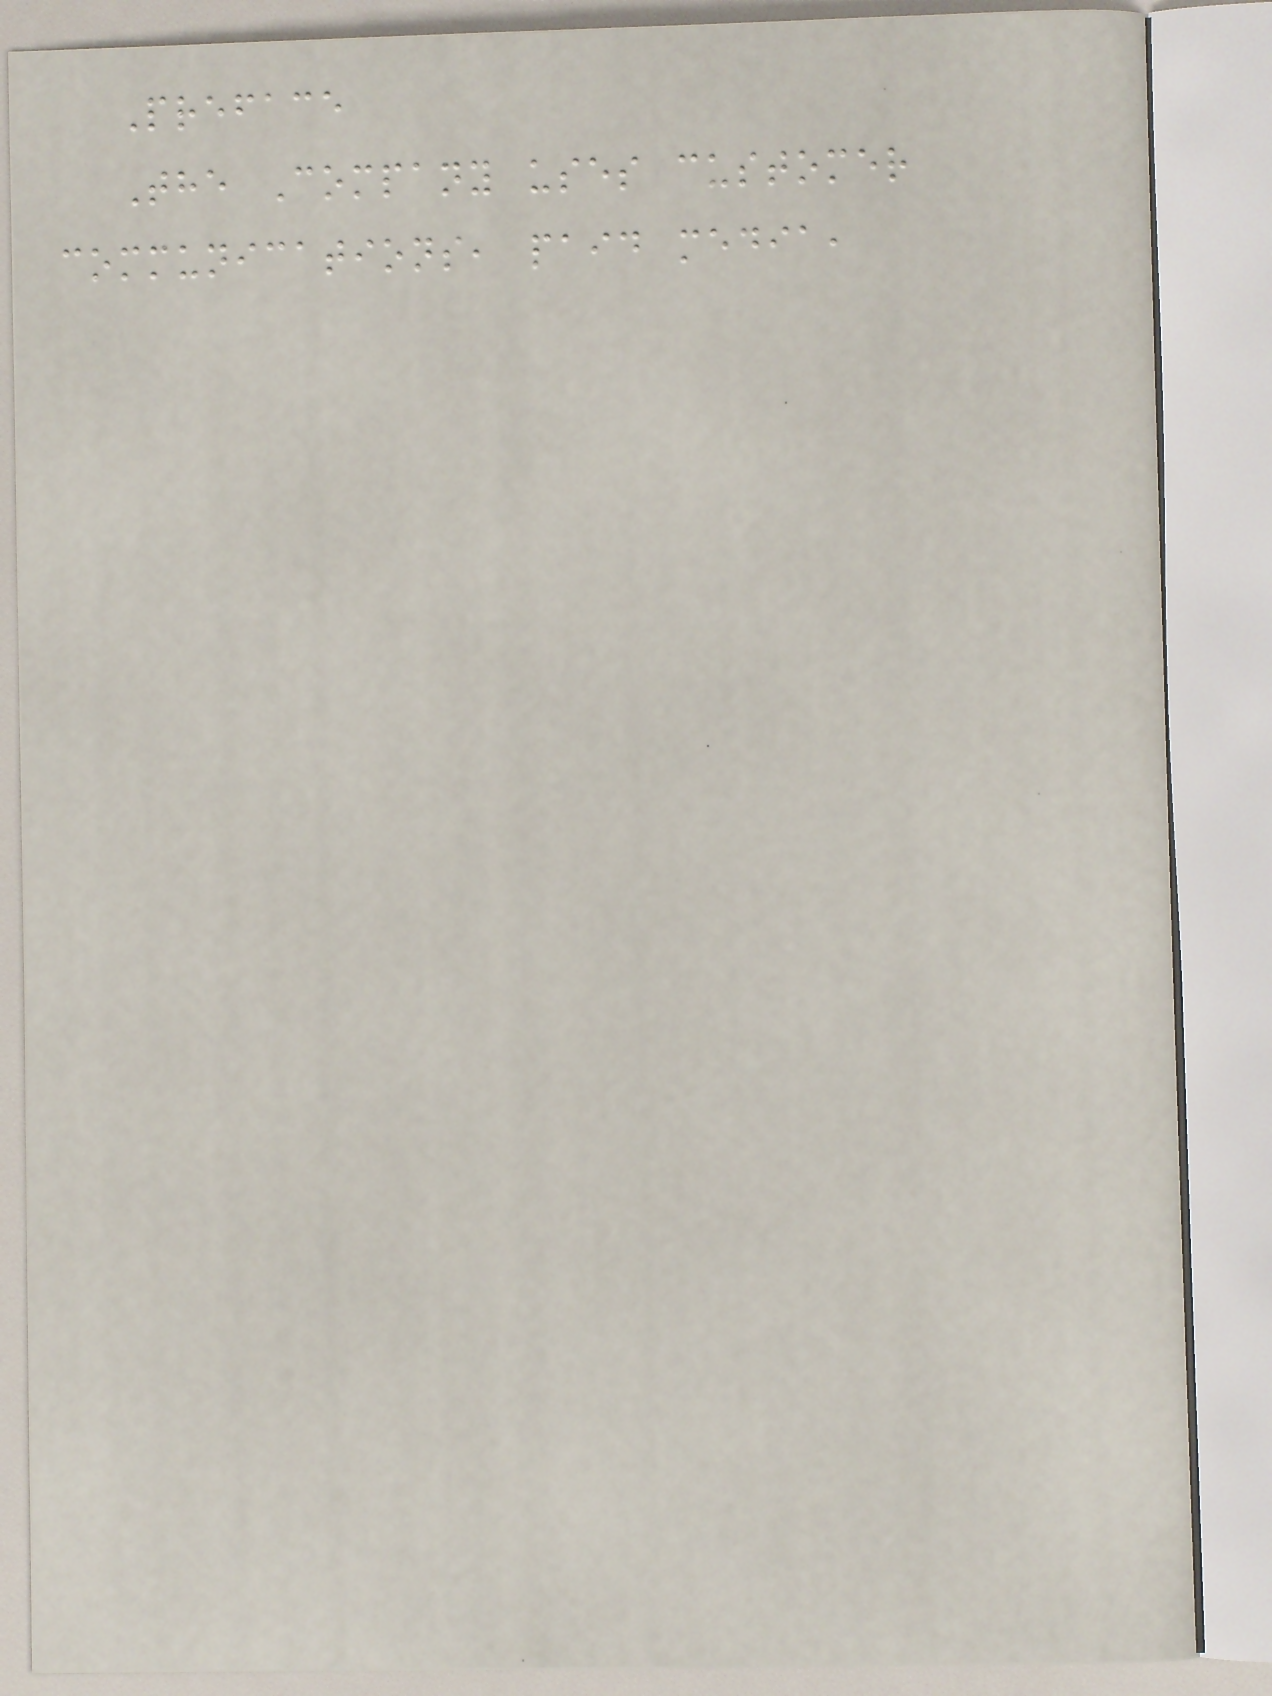Preface
The Company uses customer
communications, paid media,
